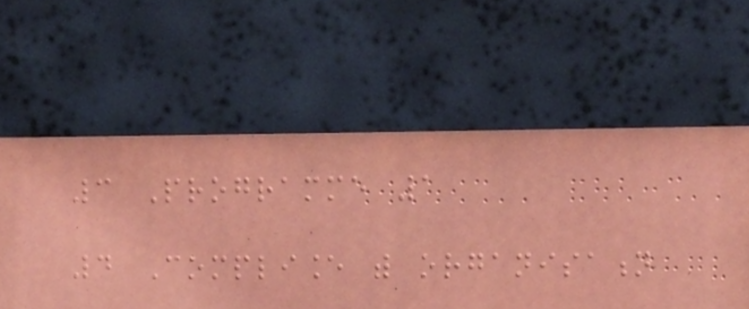3 Programme 1
4 Compliance with organisation
